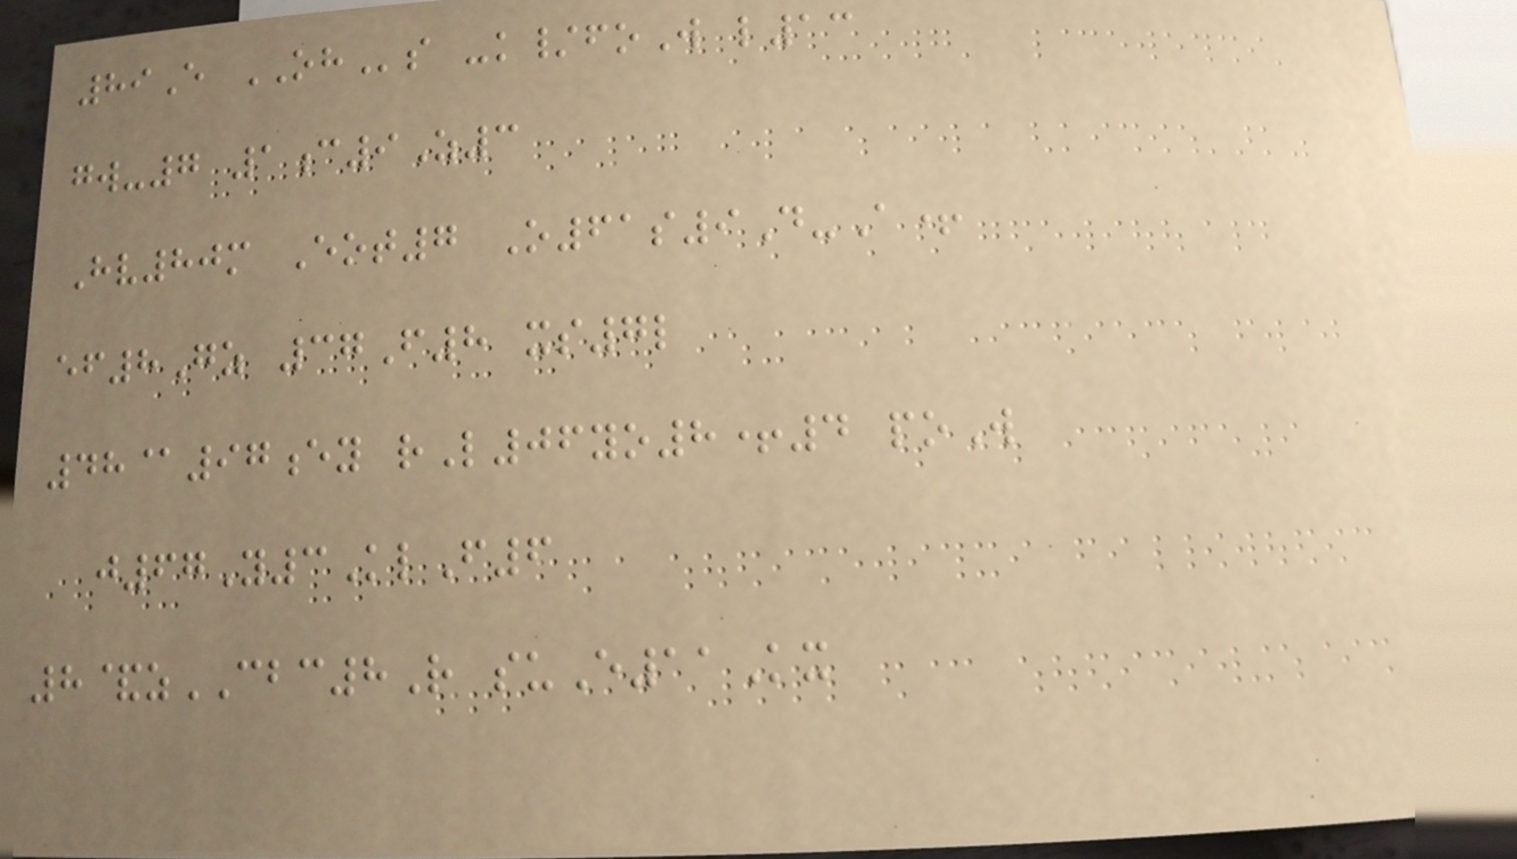89E OHs -k/foW l13
gw-7 1c9Z3
Hv80m Eot7 O61s9D-A+
ef8Gz 37F8 xs7l
48@97ey rL06yo8+4 poW
j67Y3KlF6
8&zCBC8R suE11Kx
